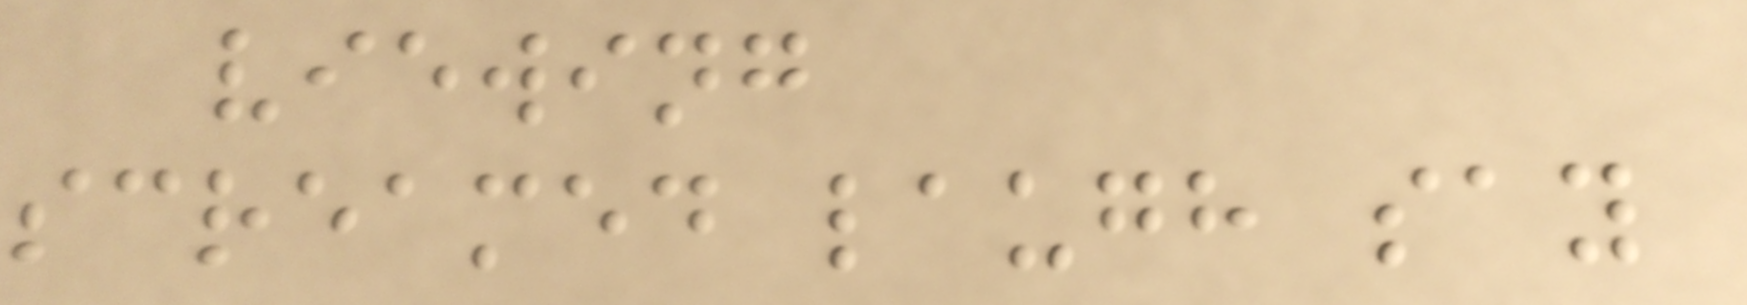viewing
screamed laugh say
